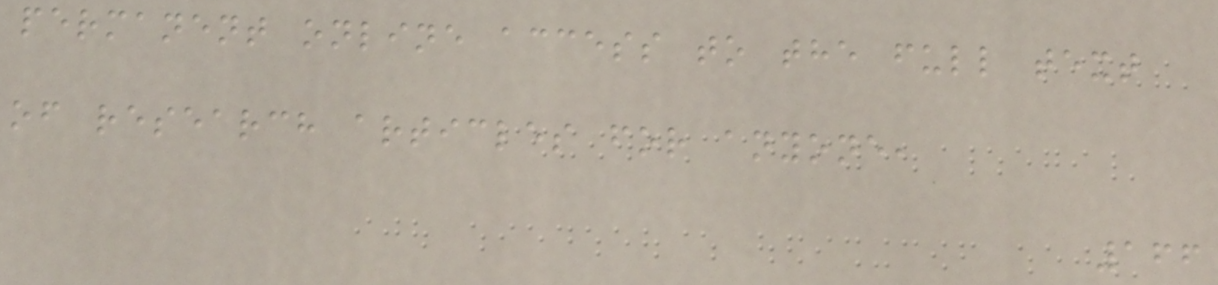permanent online access to the full text
of research articles for anyone,
166
